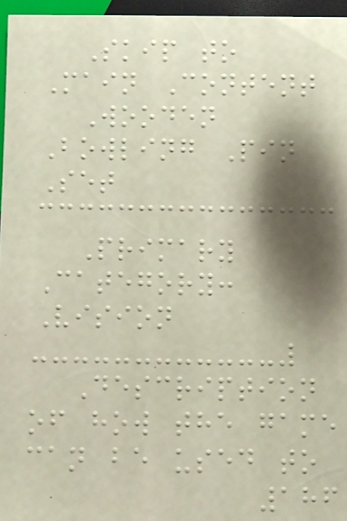Skip to
Main Content
Wooden
Bowling Pin
Set
Primary
Category:
Vision
Description
of how the game
can be used to
186
